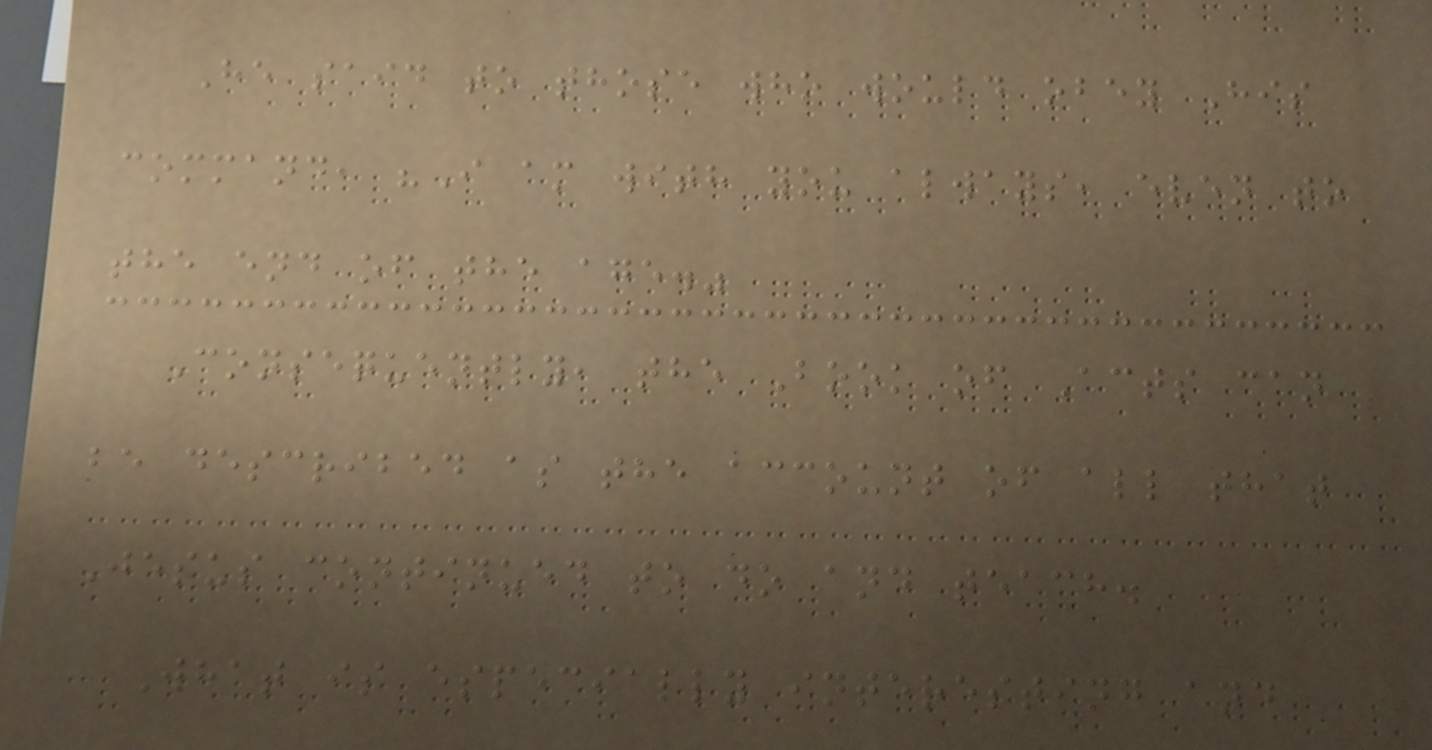He said to those who would obey His
command, "I am with you always, even to
the end of the age."
Consequently, the Book of Acts can
be described as the account of all that
Jesus continued to do and teach.
What is especially interesting and
